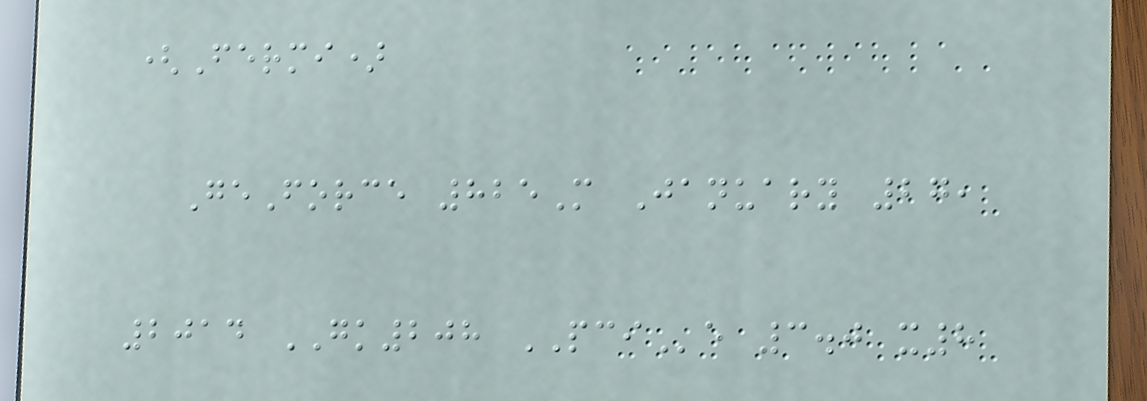(Fermi)
GeForce 825M January 27,
2014 GK208 PCIe 3.0 x8
